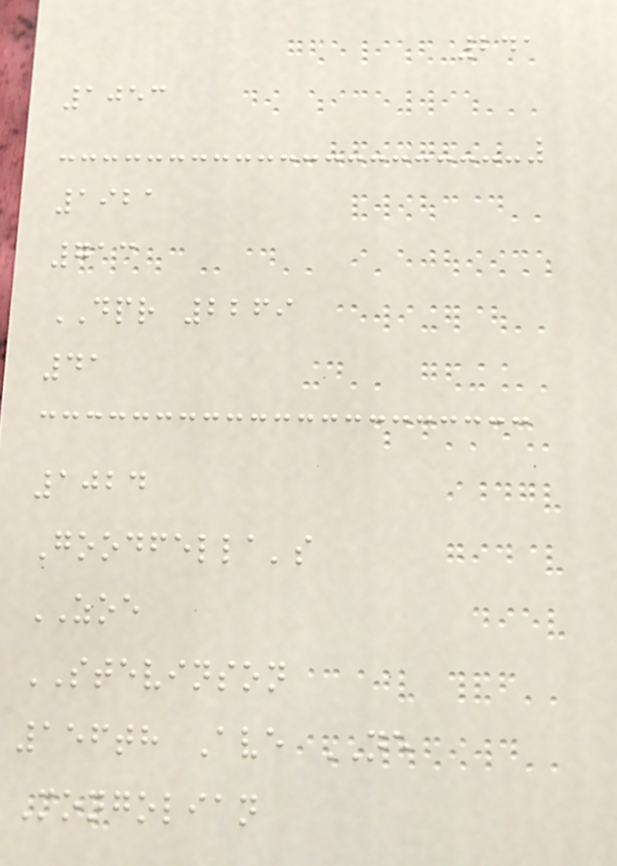241
1053
1921
713
DPR 2269
41
1024
Goodfella's
ZOE
STEVINSON
156th Ave NE
Mongolian
